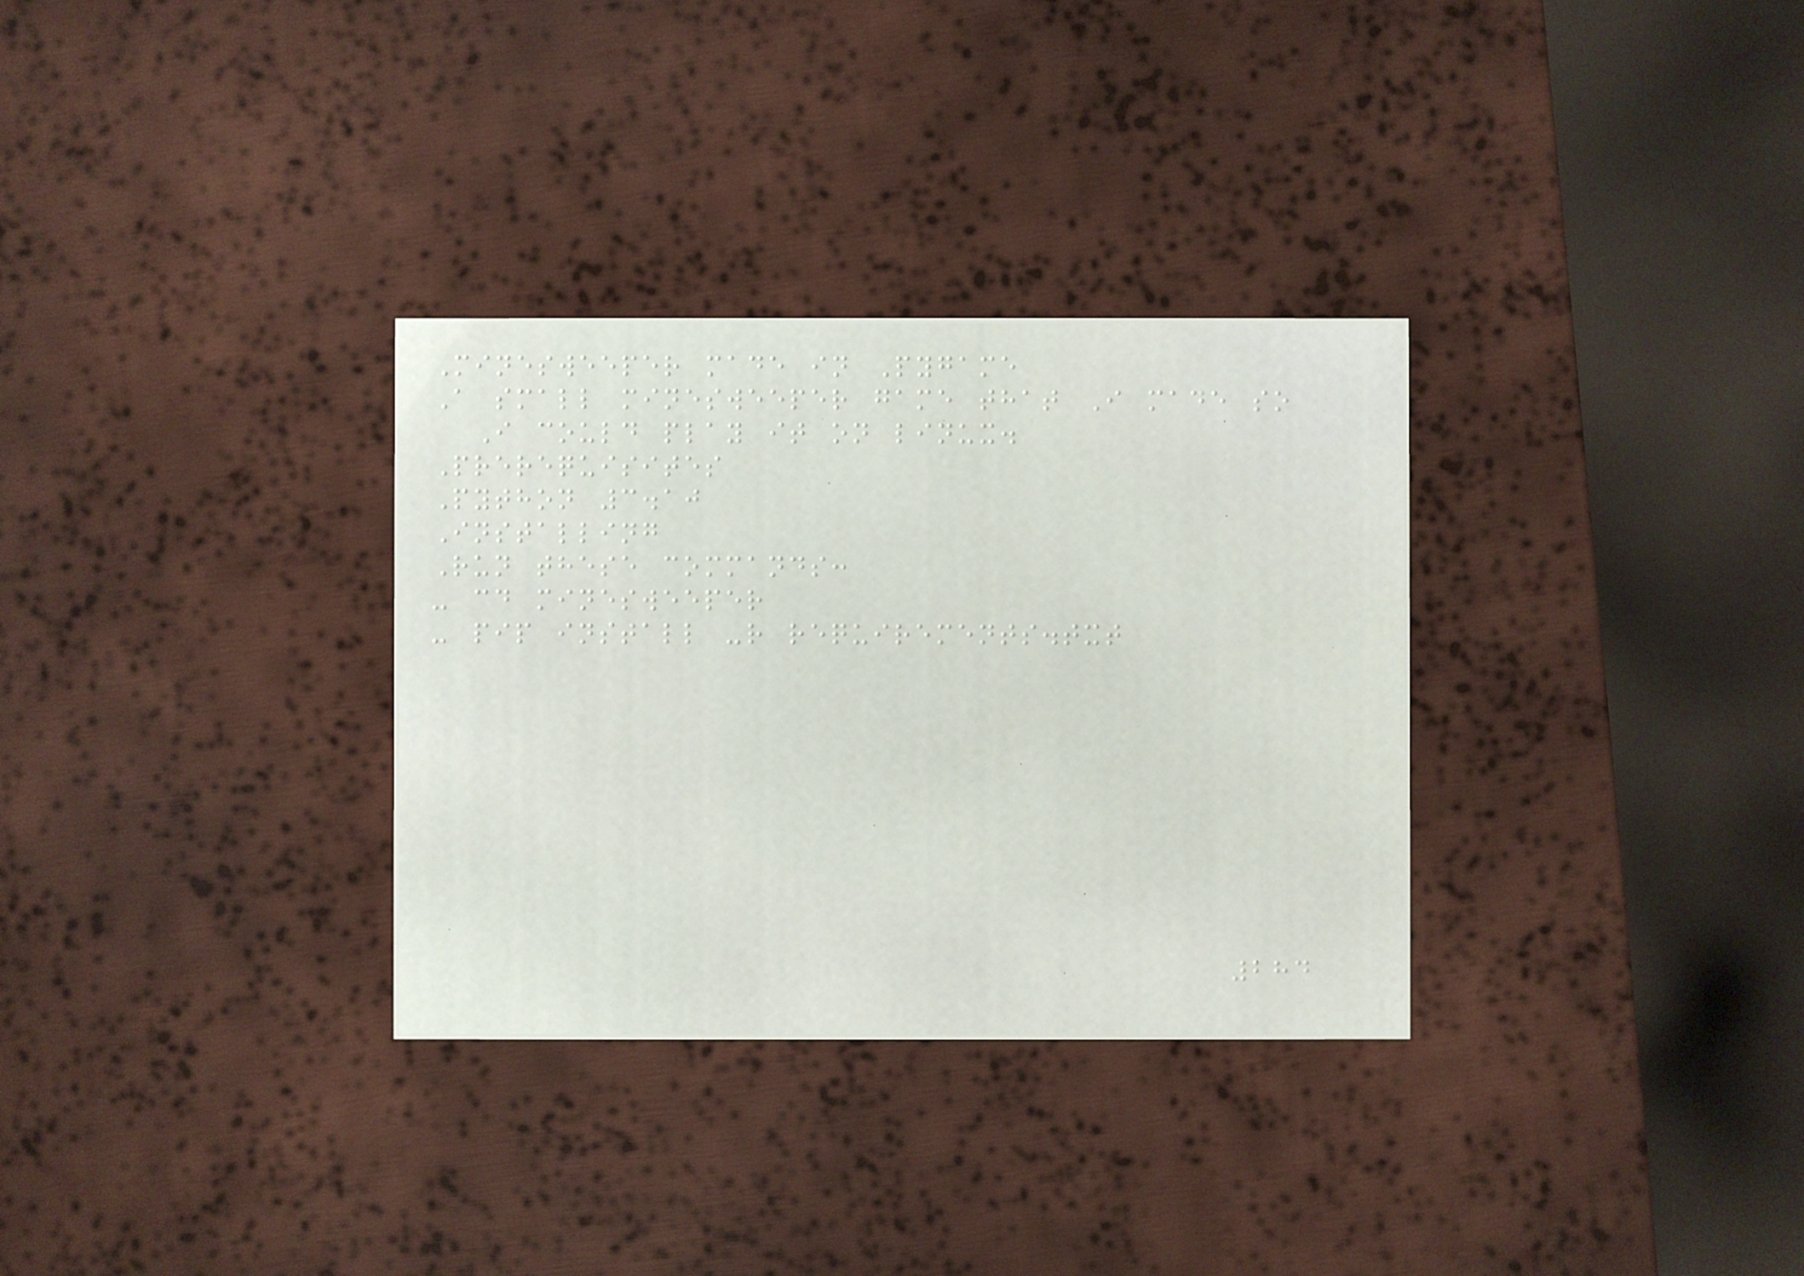Minesweeper made in Pygame
A small minesweeper game that I made so
I could play it on linux.
Prerequisites
Python 3.10
Installing
Run these commands:
- cd minesweeper
- pip install -r requirements.txt
284
